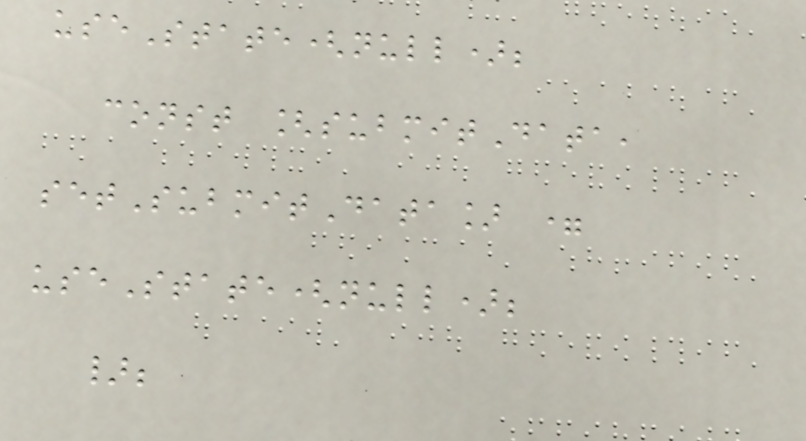useState(null);
const [submitData,
setSubmitData] =
useState(null);
};
